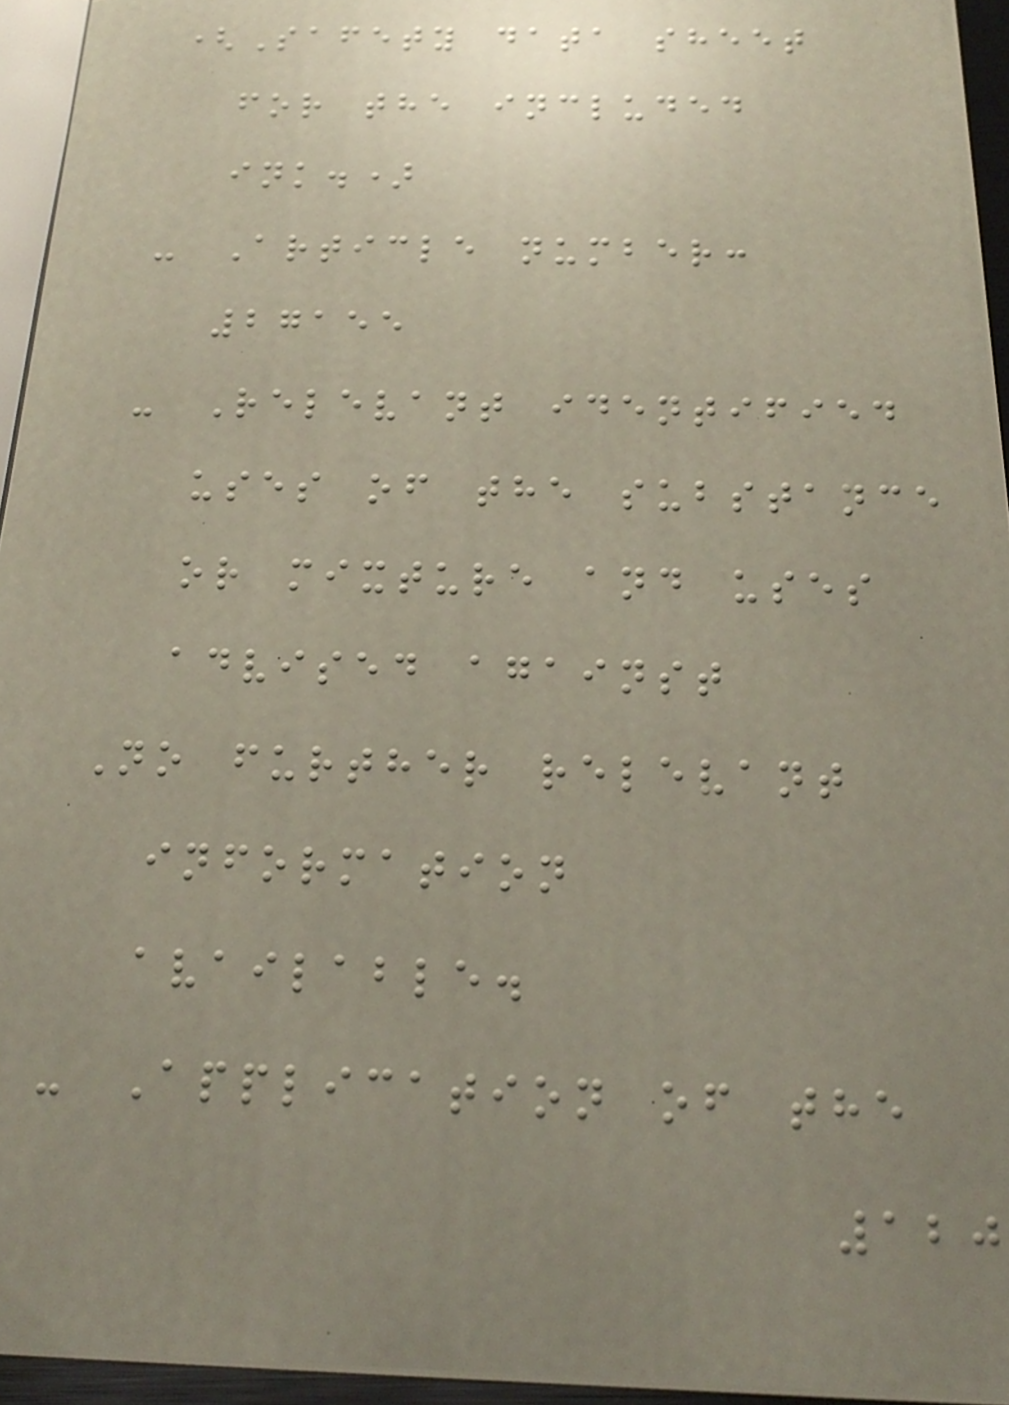(Safety data sheet
for the included
ink.)
- Article number:
27155
- Relevant identified
uses of the substance
or mixture and uses
advised against
No further relevant
information
available.
- Application of the
120
